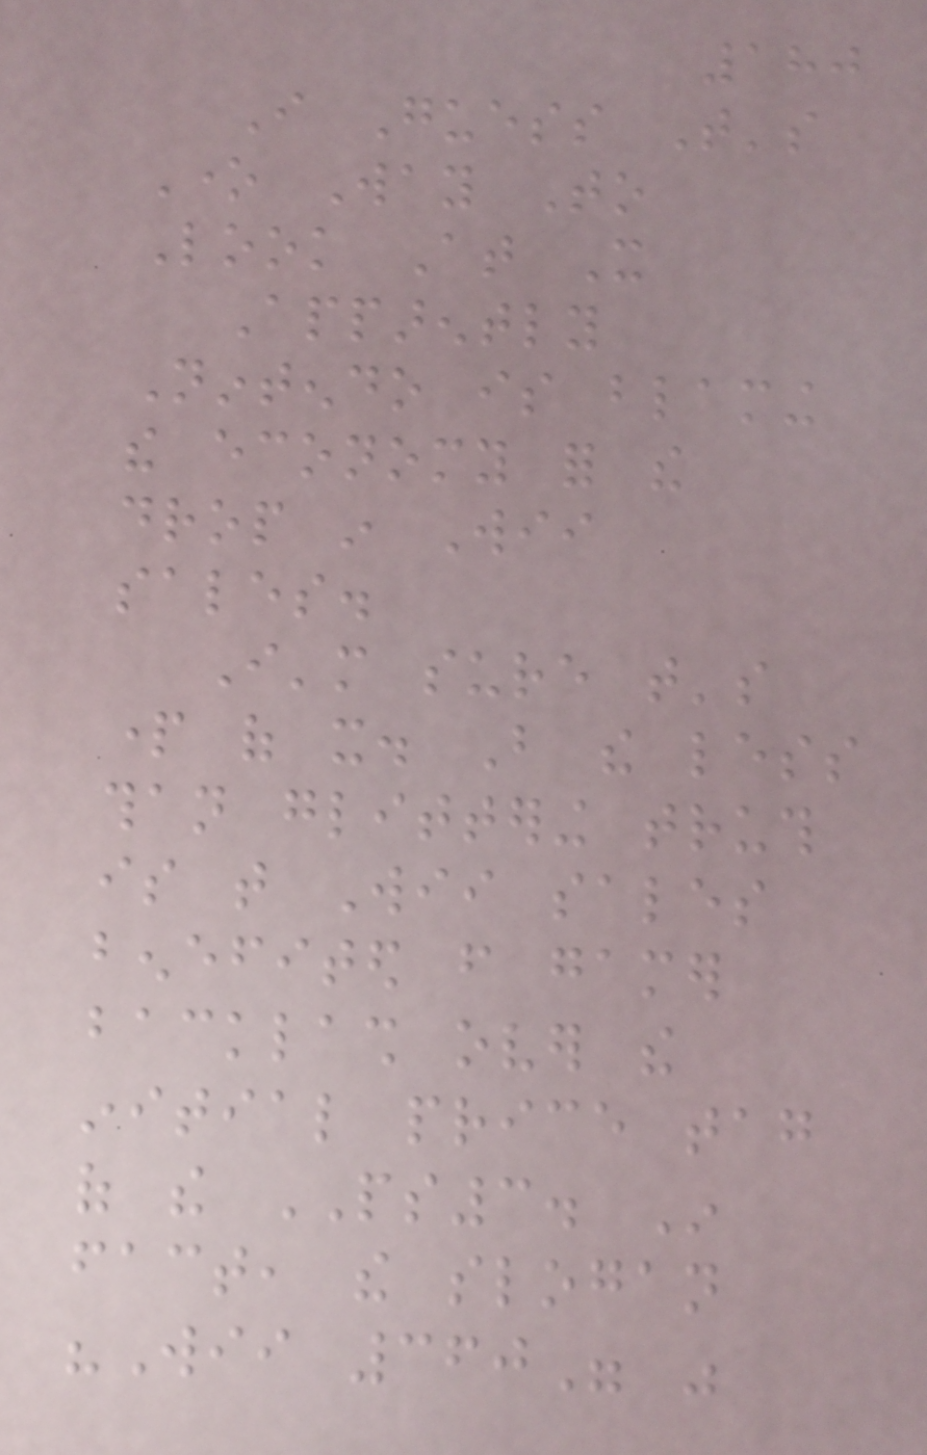180
I Guess That's
One Way To
Look At It
Apparently
Nintendo is blaming
the economy for the
drop in Wii
sales.
I'm sure that's
part of it. But the less
than glittering truth
is that Wii sales
benefited from gamer
backlash over the
initial price tag
of the PS3. In
fact, the slogan
"Wii 360" was
